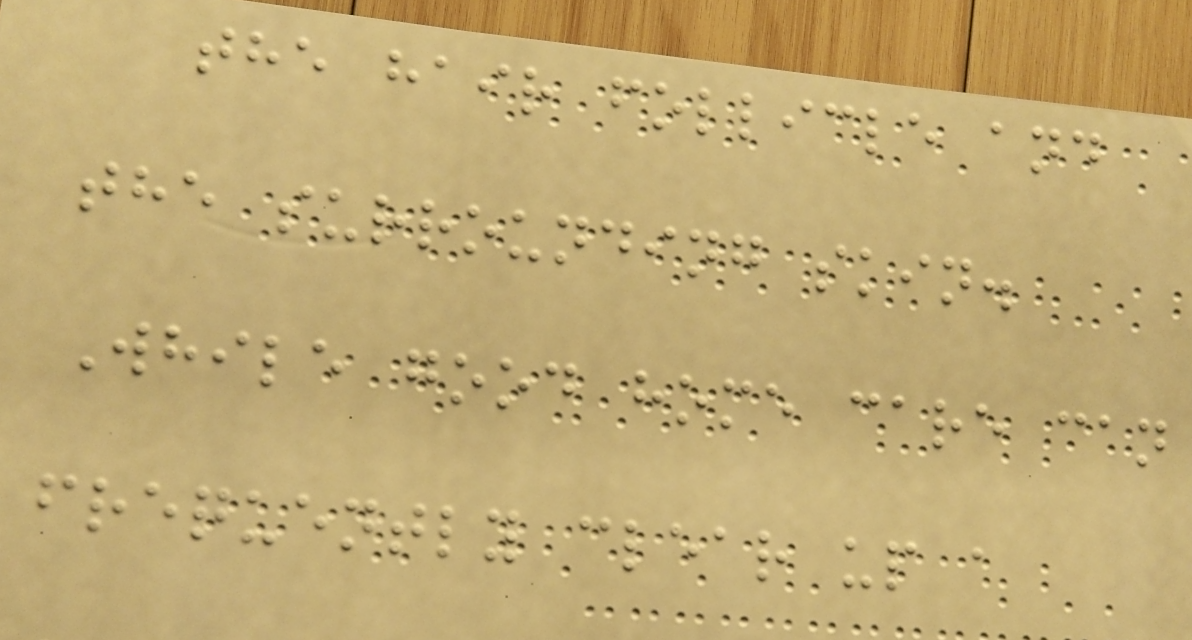the hair follicle and
the surrounding skin.
While good home care can
frequently clear up a
